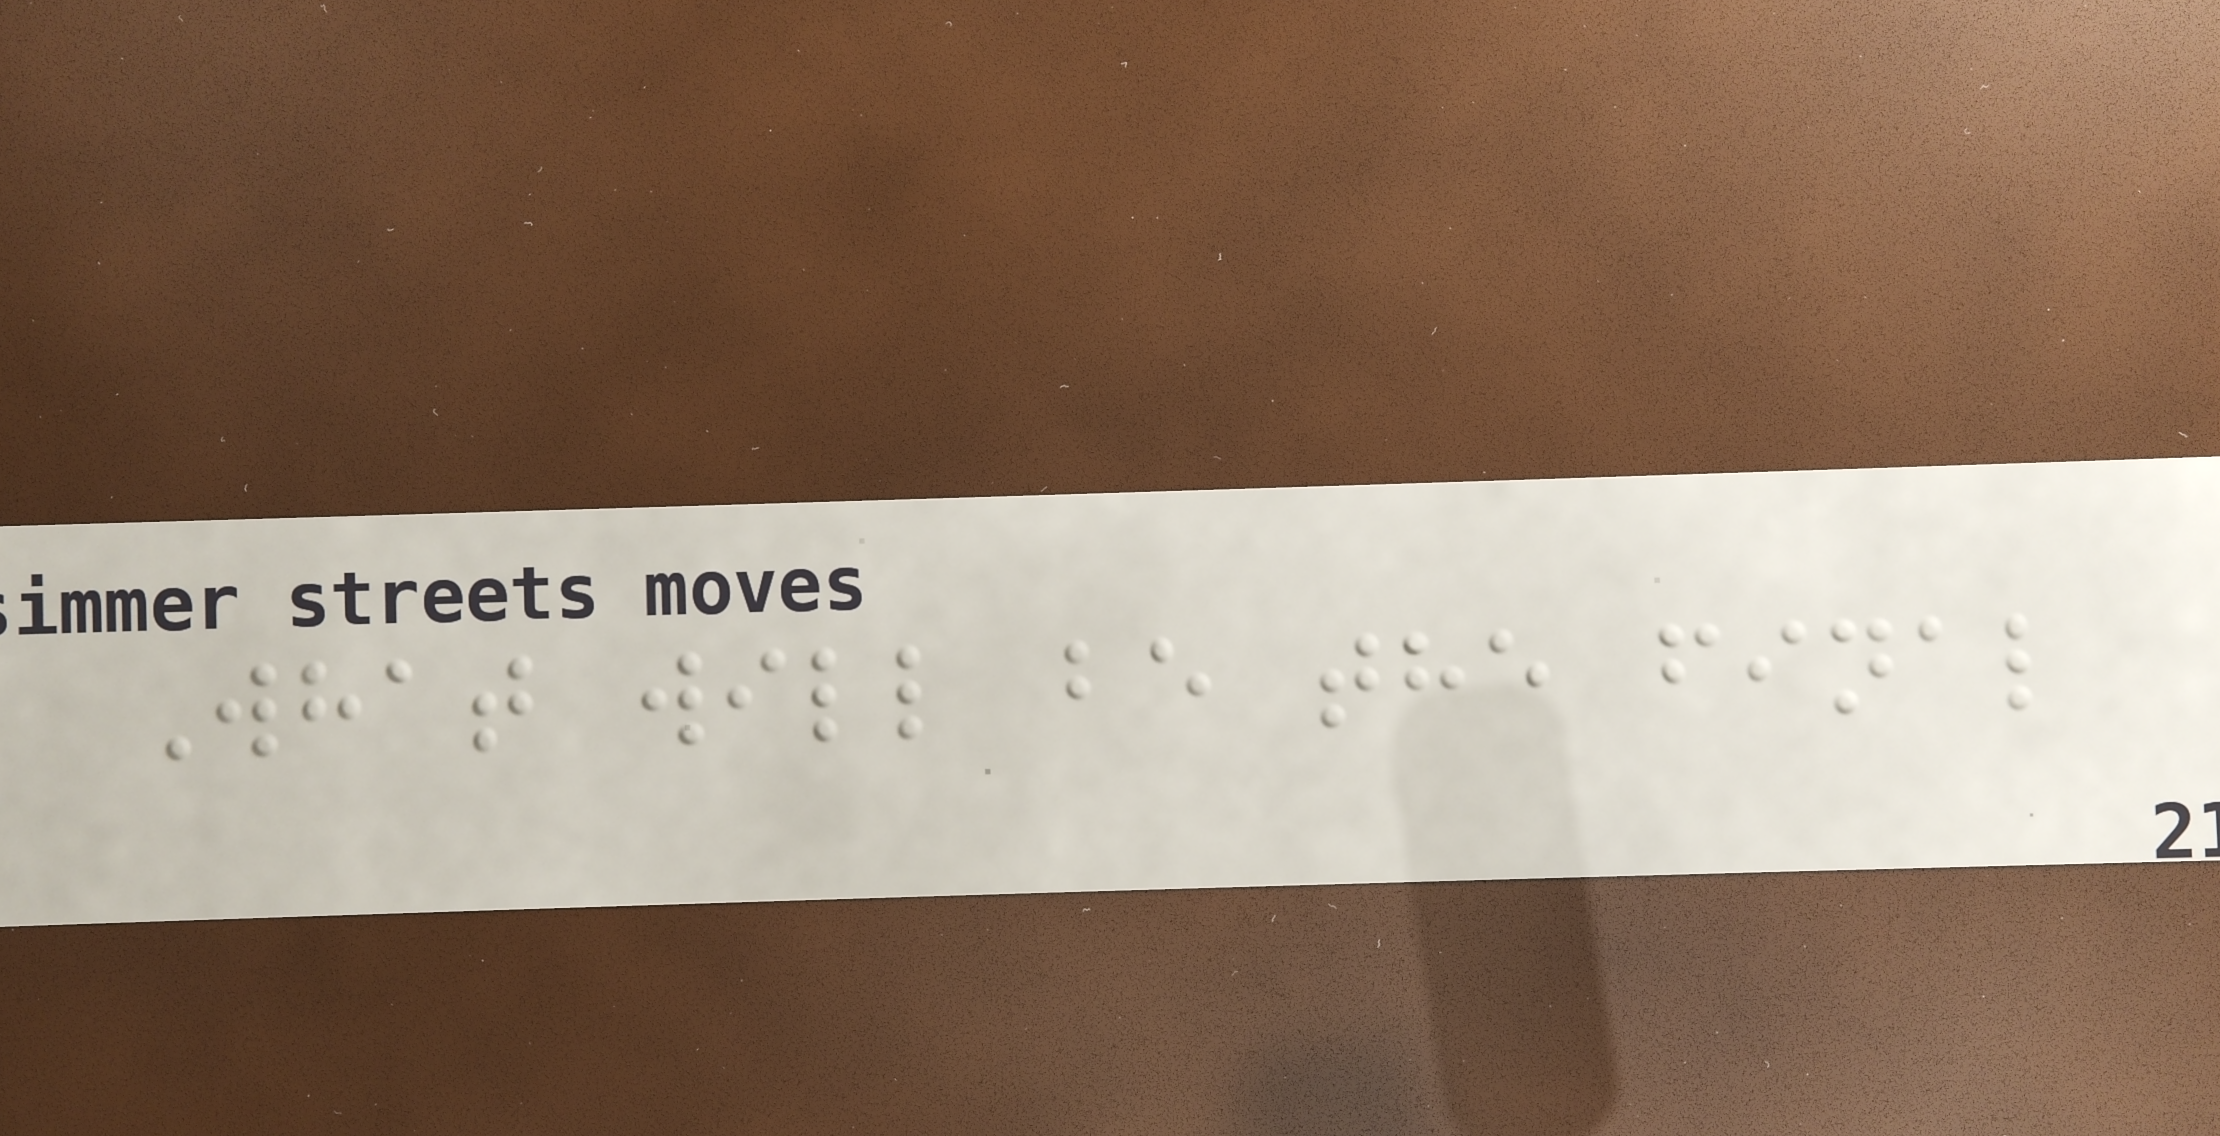What will be the final
